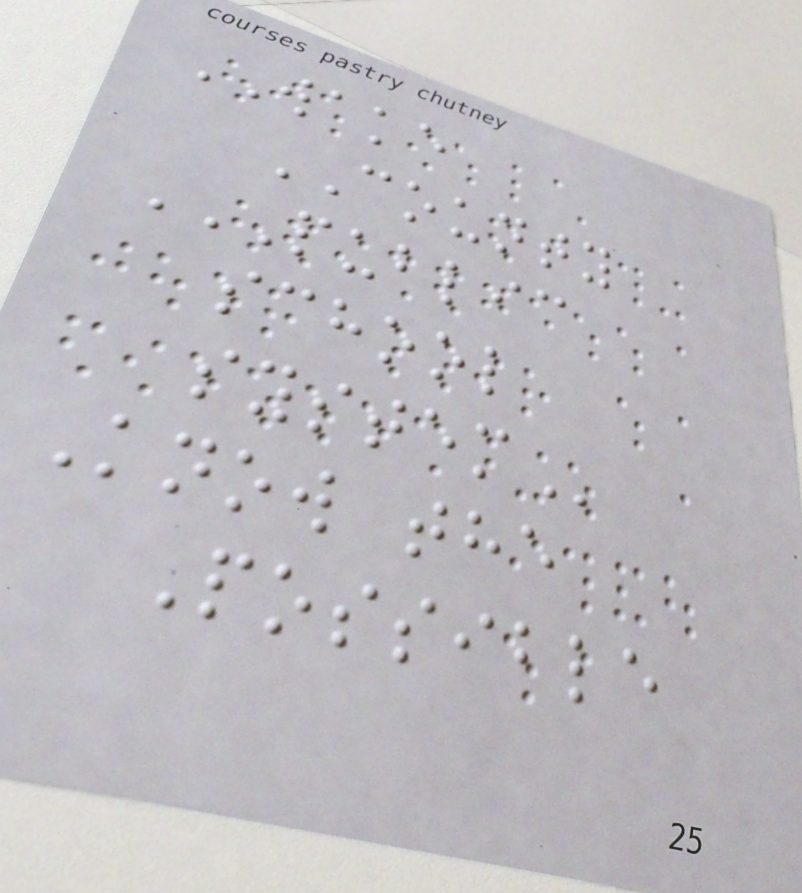WAKE
COUNTY
PUBLIC
SCHOOL
SYSTEM
Know the
Possible
